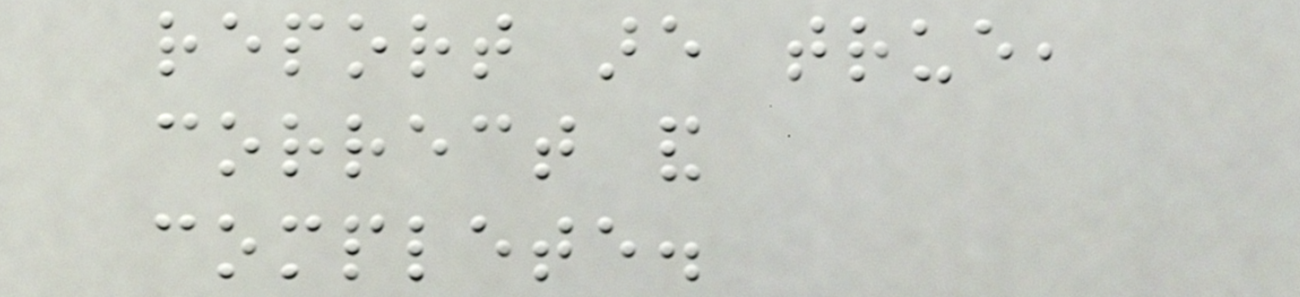report are true,
correct and
complete.
